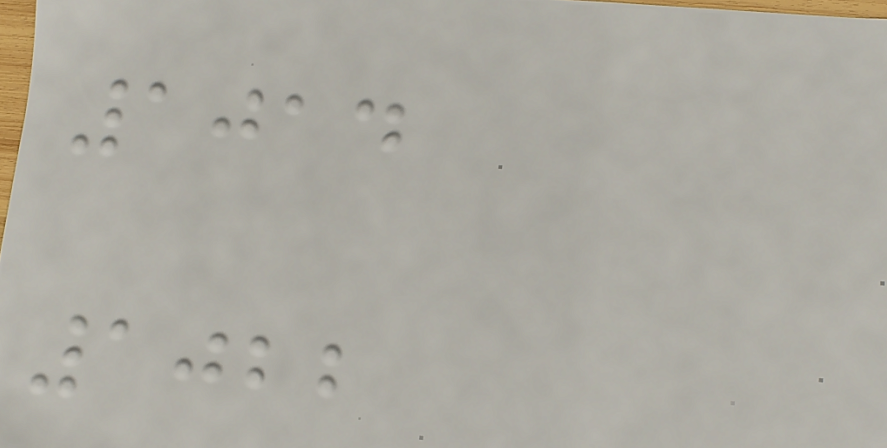1014
1022
